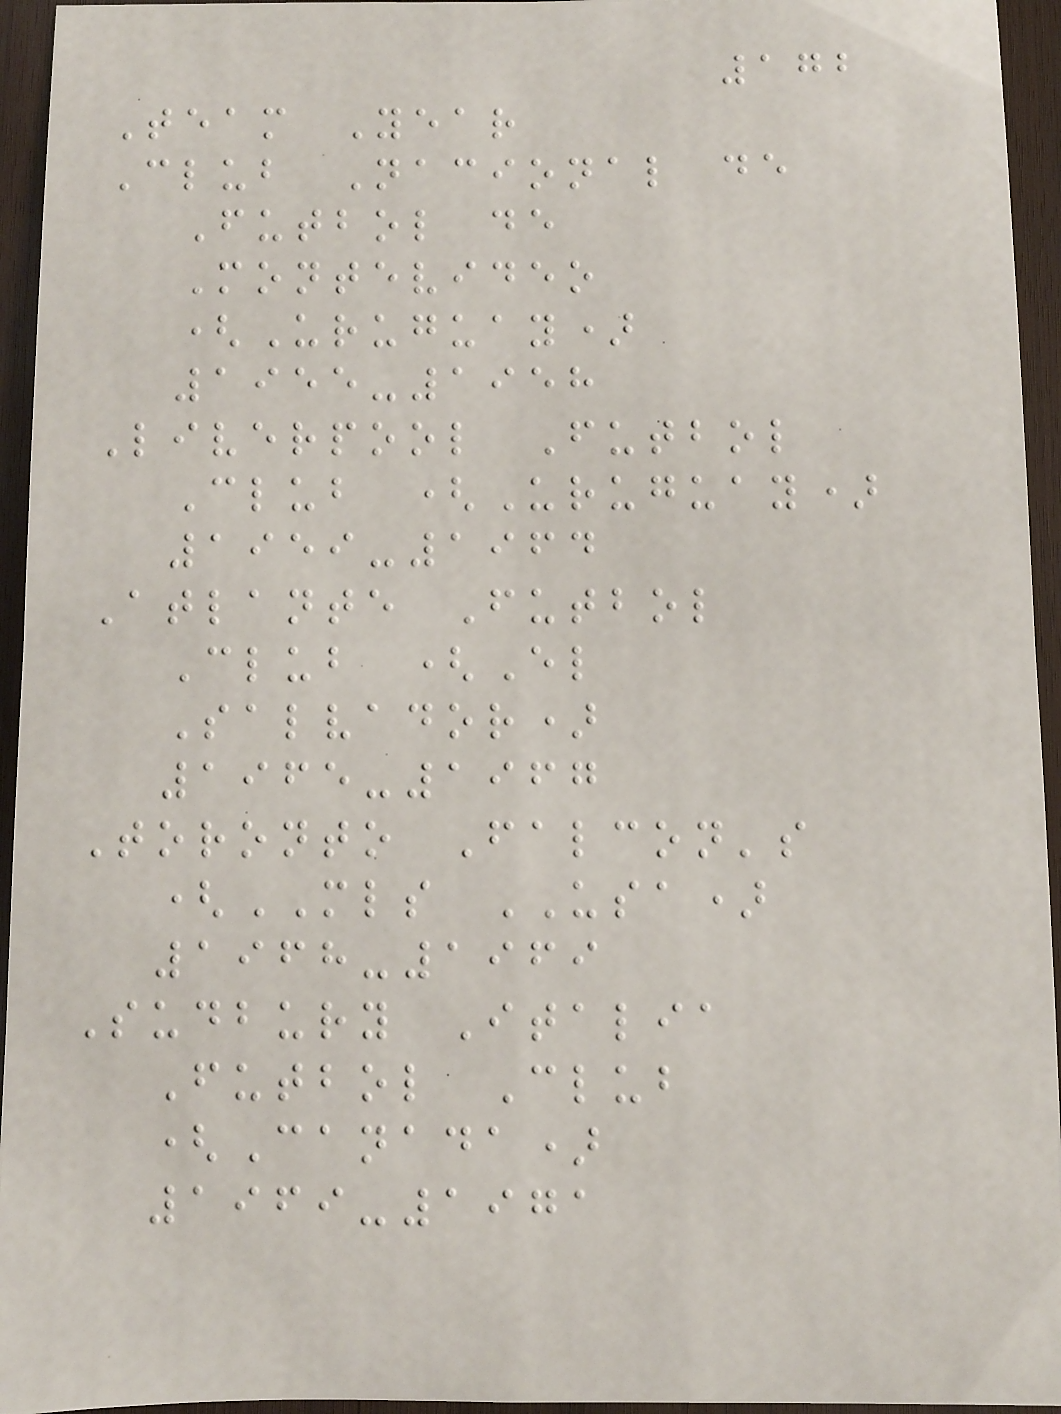172
Team Year
Club Nacional de
Futbol de
Montevideo
(Uruguay)
1955-1958
Liverpool Futbol
Club (Uruguay)
1959-1964
Atlante Futbol
Club (El
Salvador)
1965-1967
Toronto Falcon's
(MLS USA)
1968-1969
Sudbury Italia
Futbol Club
(Canada)
1969-1971
